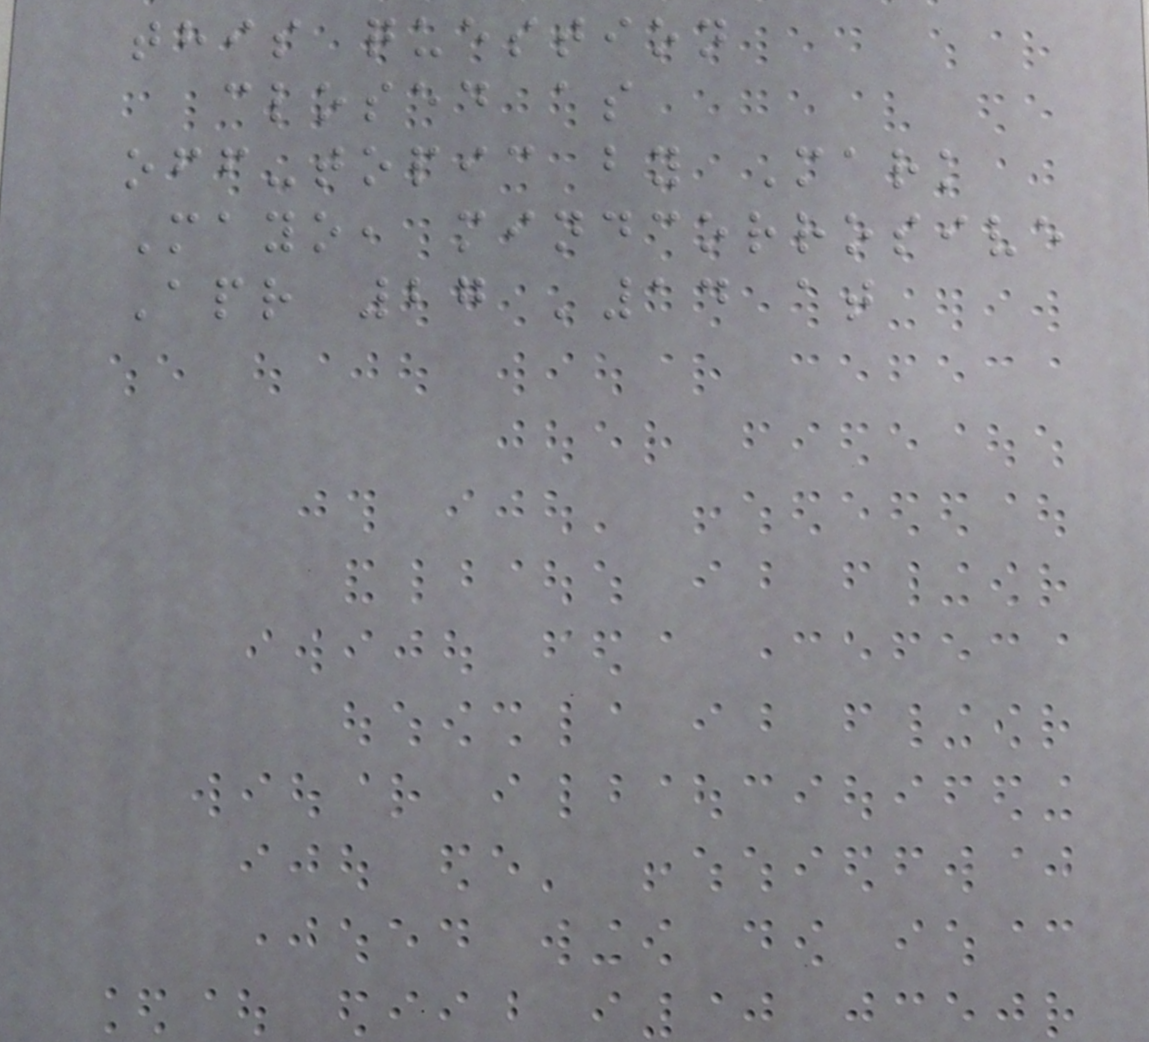this question
closed as
off-topic by Mark
Mayo, mindcorrosive
Apr 27 '14 at
